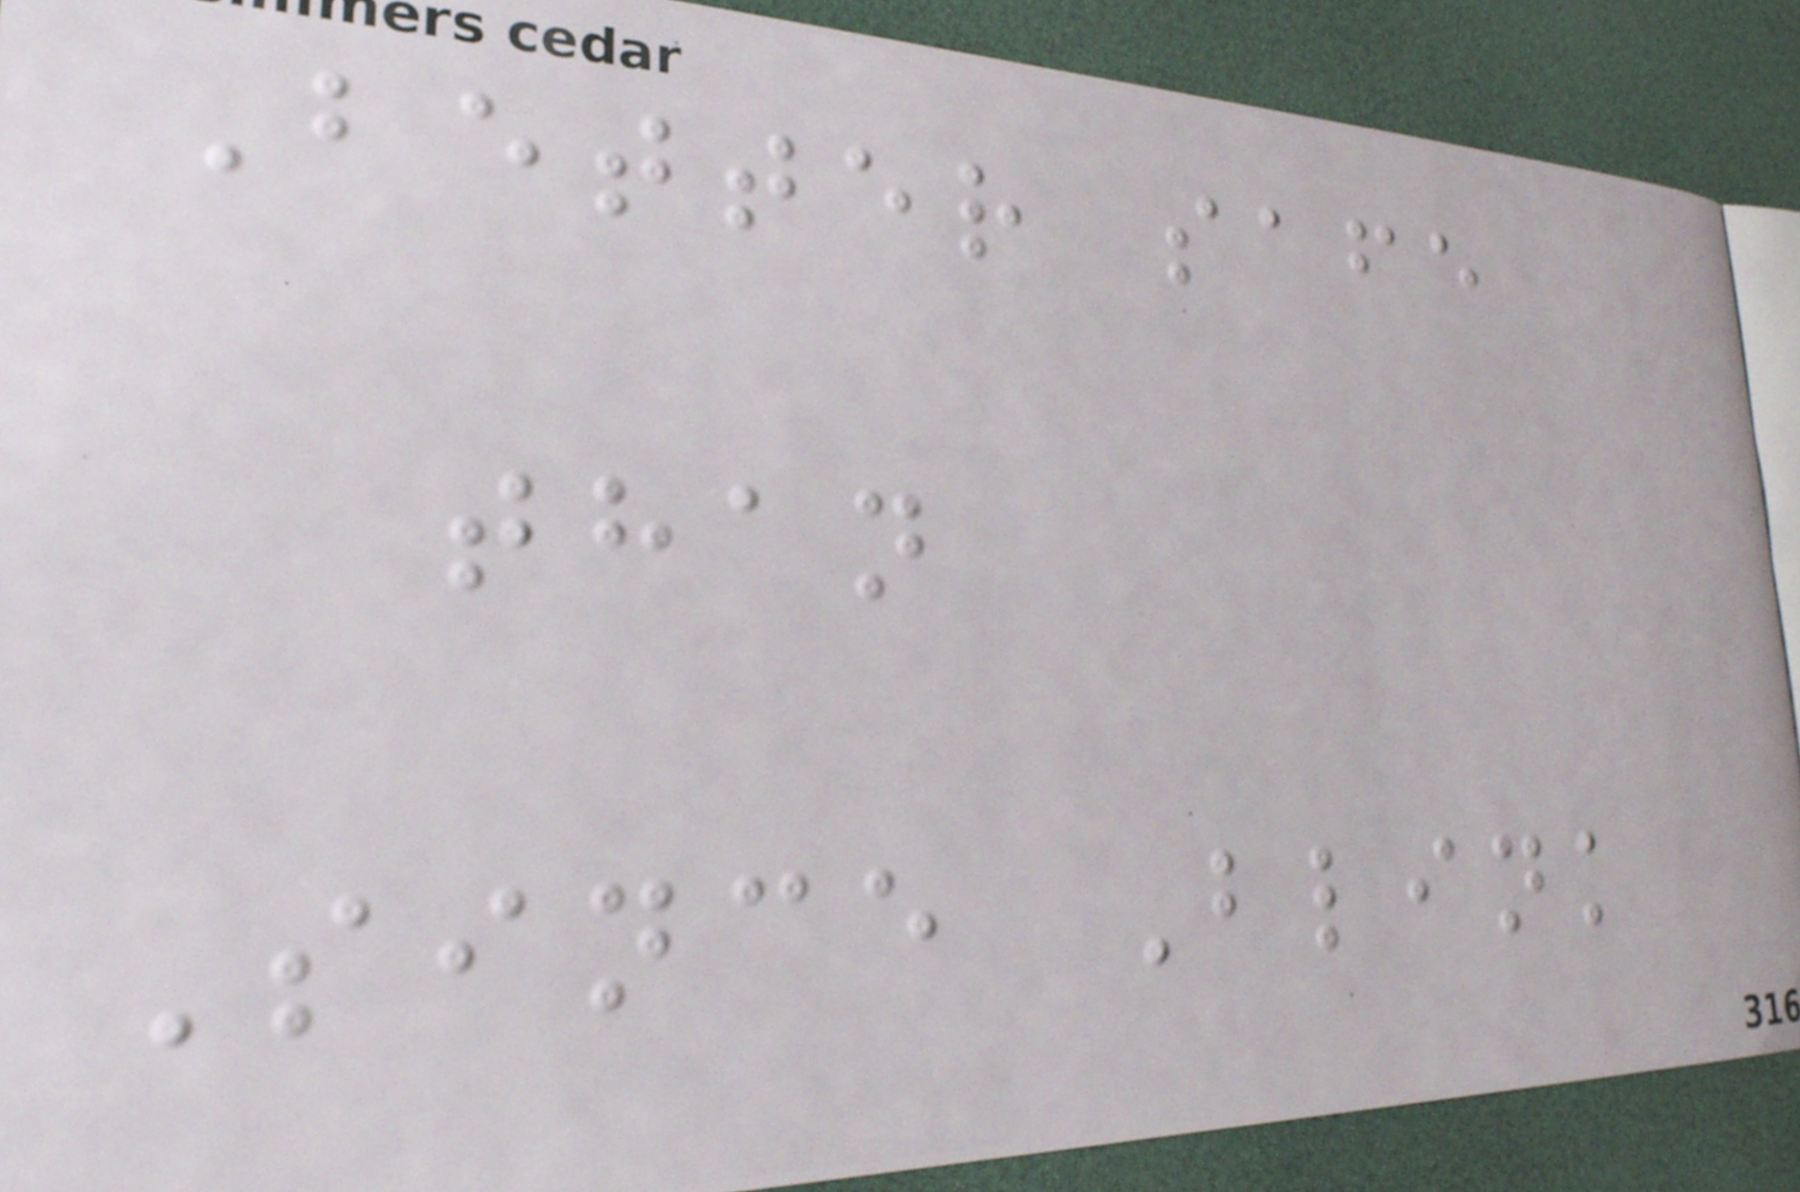Better safe
than
Since Blink
